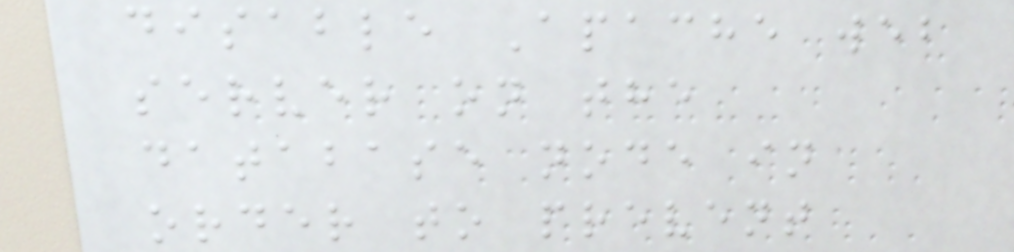disable Apache web
server on the
database node in
order to prevent
